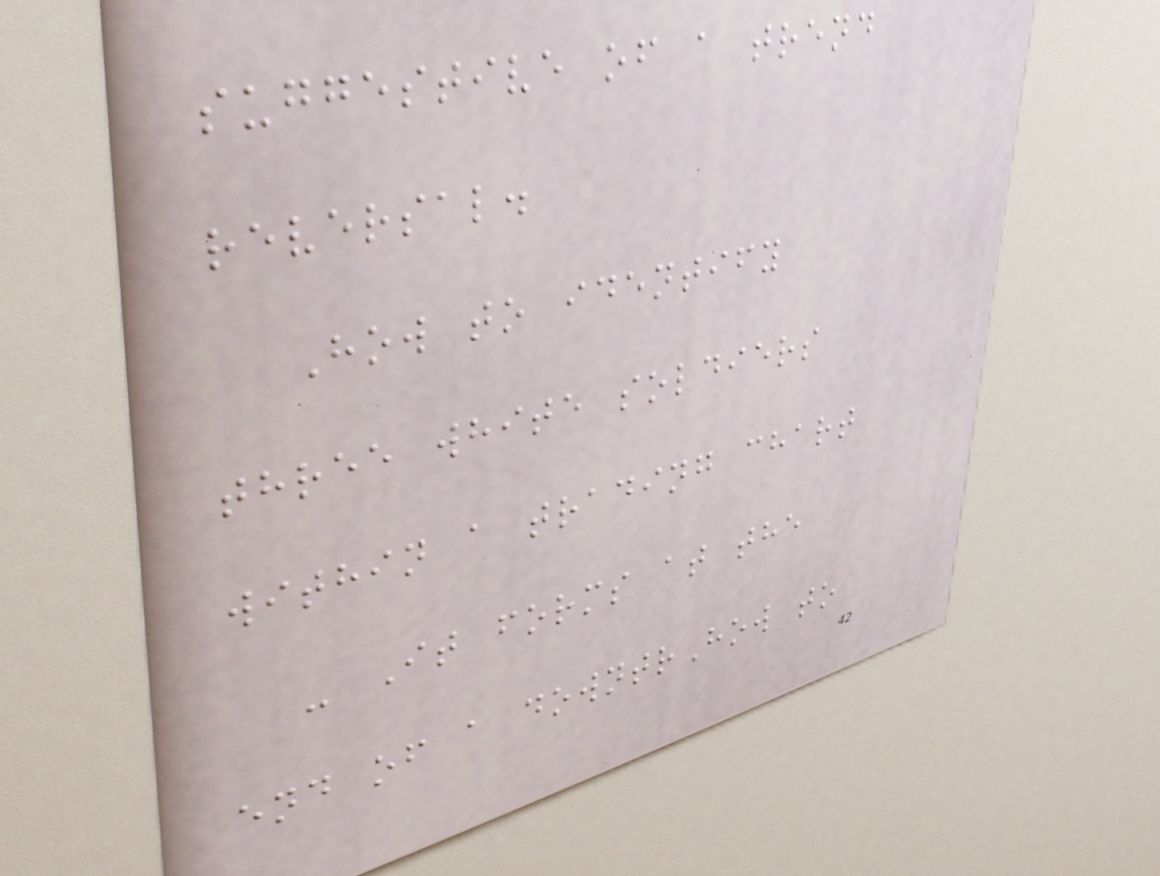suggestive of a trend
reversal.
How to identify
three white soldiers
within a trading chart
- It forms at the
end of a downtrHow to
